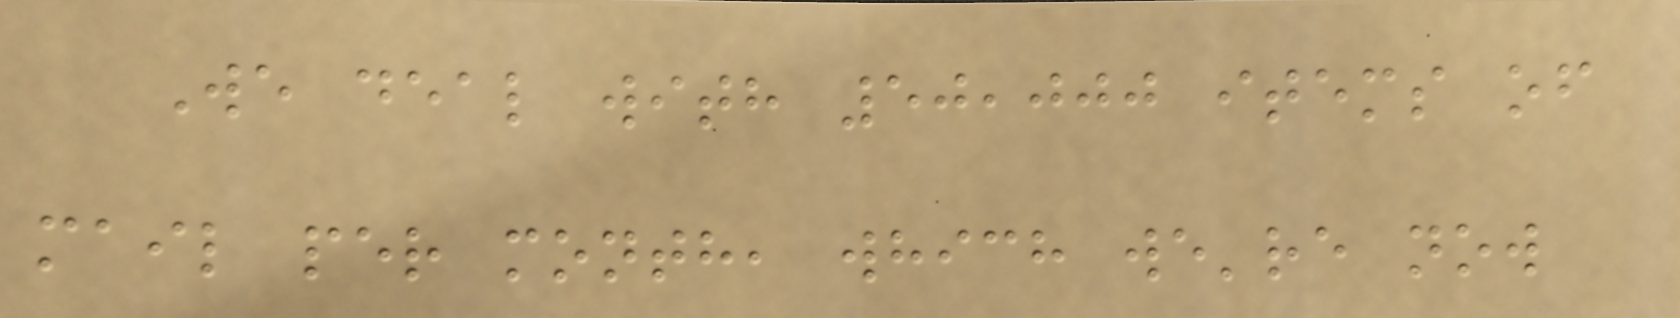We deal with 50,000 items of
mail per month, which we're now
